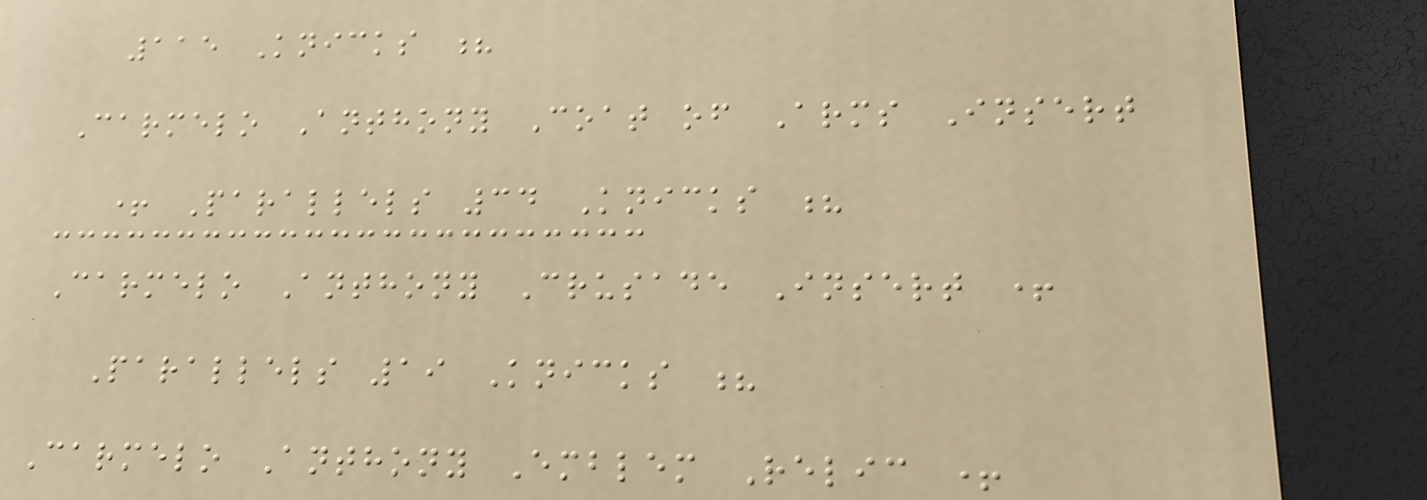115 Knicks ?
Carmelo Anthony Coat of Arms Insert
+ Parallels 34 Knicks ?
Carmelo Anthony Crusade Insert +
Parallels 19 Knicks ?
Carmelo Anthony Emblem Relic +
